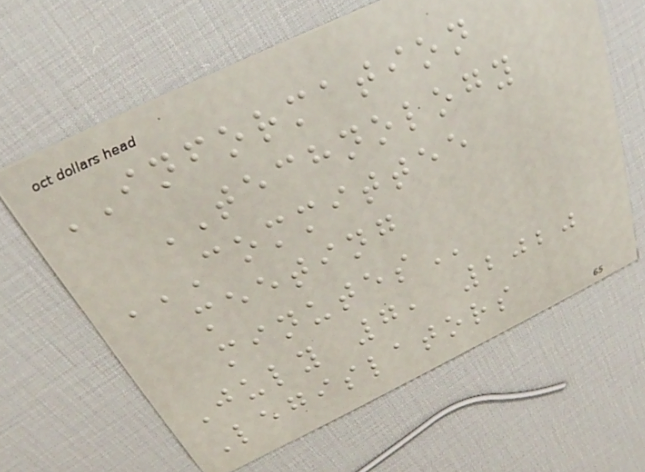INFORMATION
TECHNOLOGY
COMMITTEE
MEETING
MINUTES
July 7, 2020
Legislators
